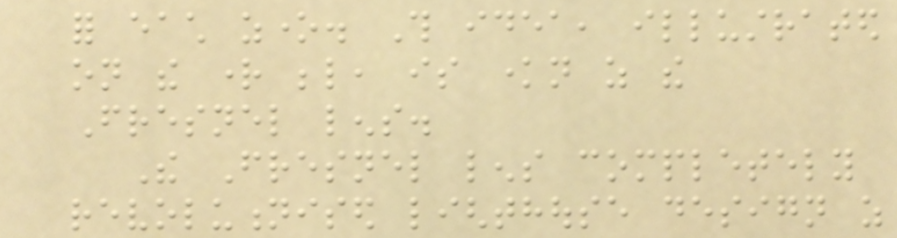for each zone. This idea, illustrated
on the right below, is known as the
Fresnel lens.
The Fresnel lens completely
revolutionised lighthouse design as
